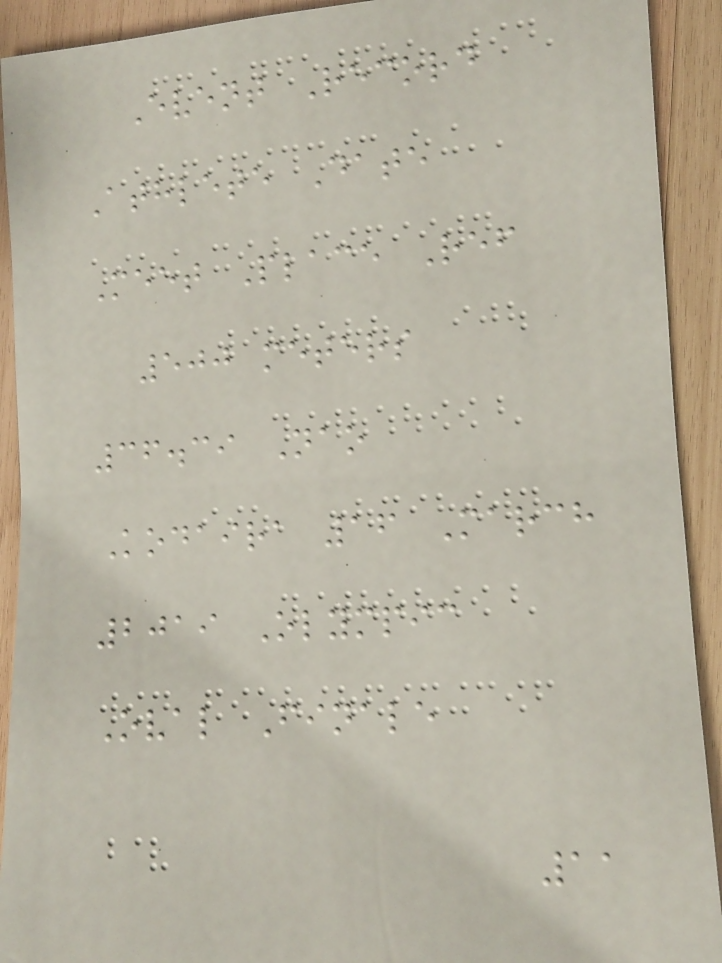Event Record
Athlete Date
Meet Place Ref
500 meters
36.39 Nao
Kodaira 16 March
2019 Olympic
Oval Finale
11
